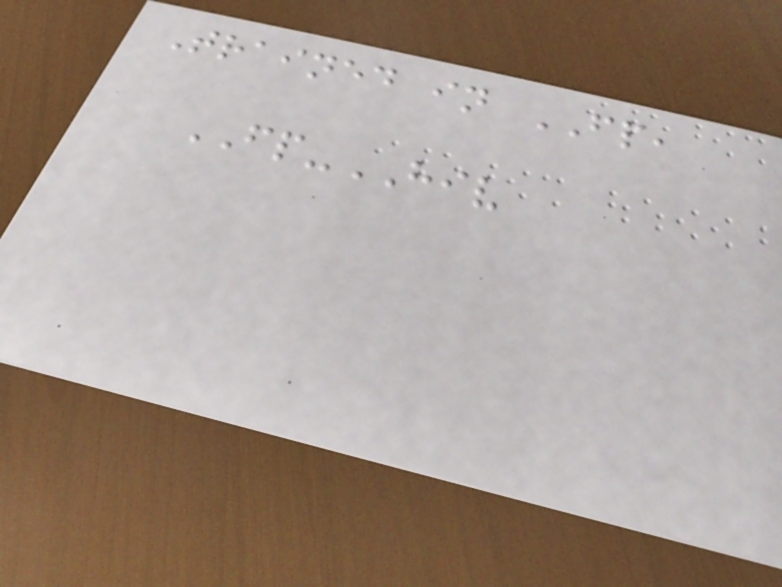Trained in FP,
FP-HIV
